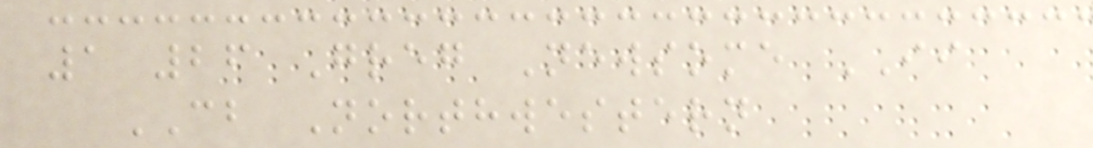1 26 Greg Newsome II
CB Northwestern
